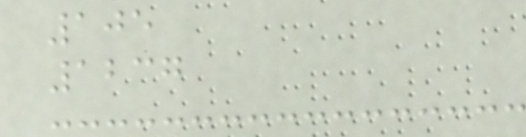105
1237
